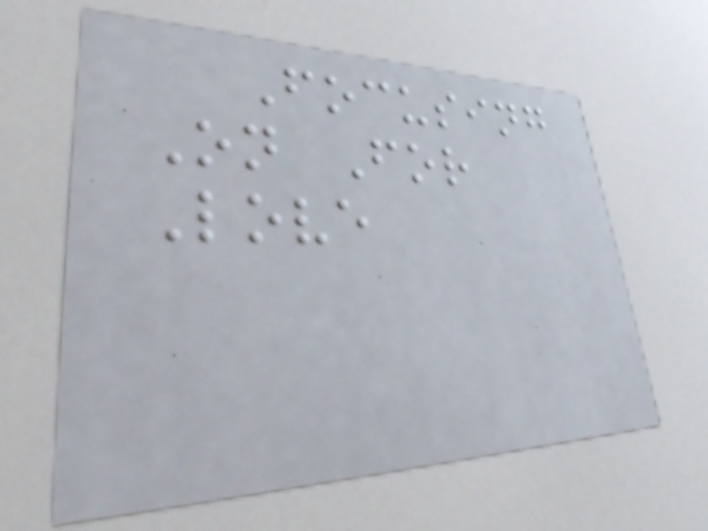Focusing
On For
Love
